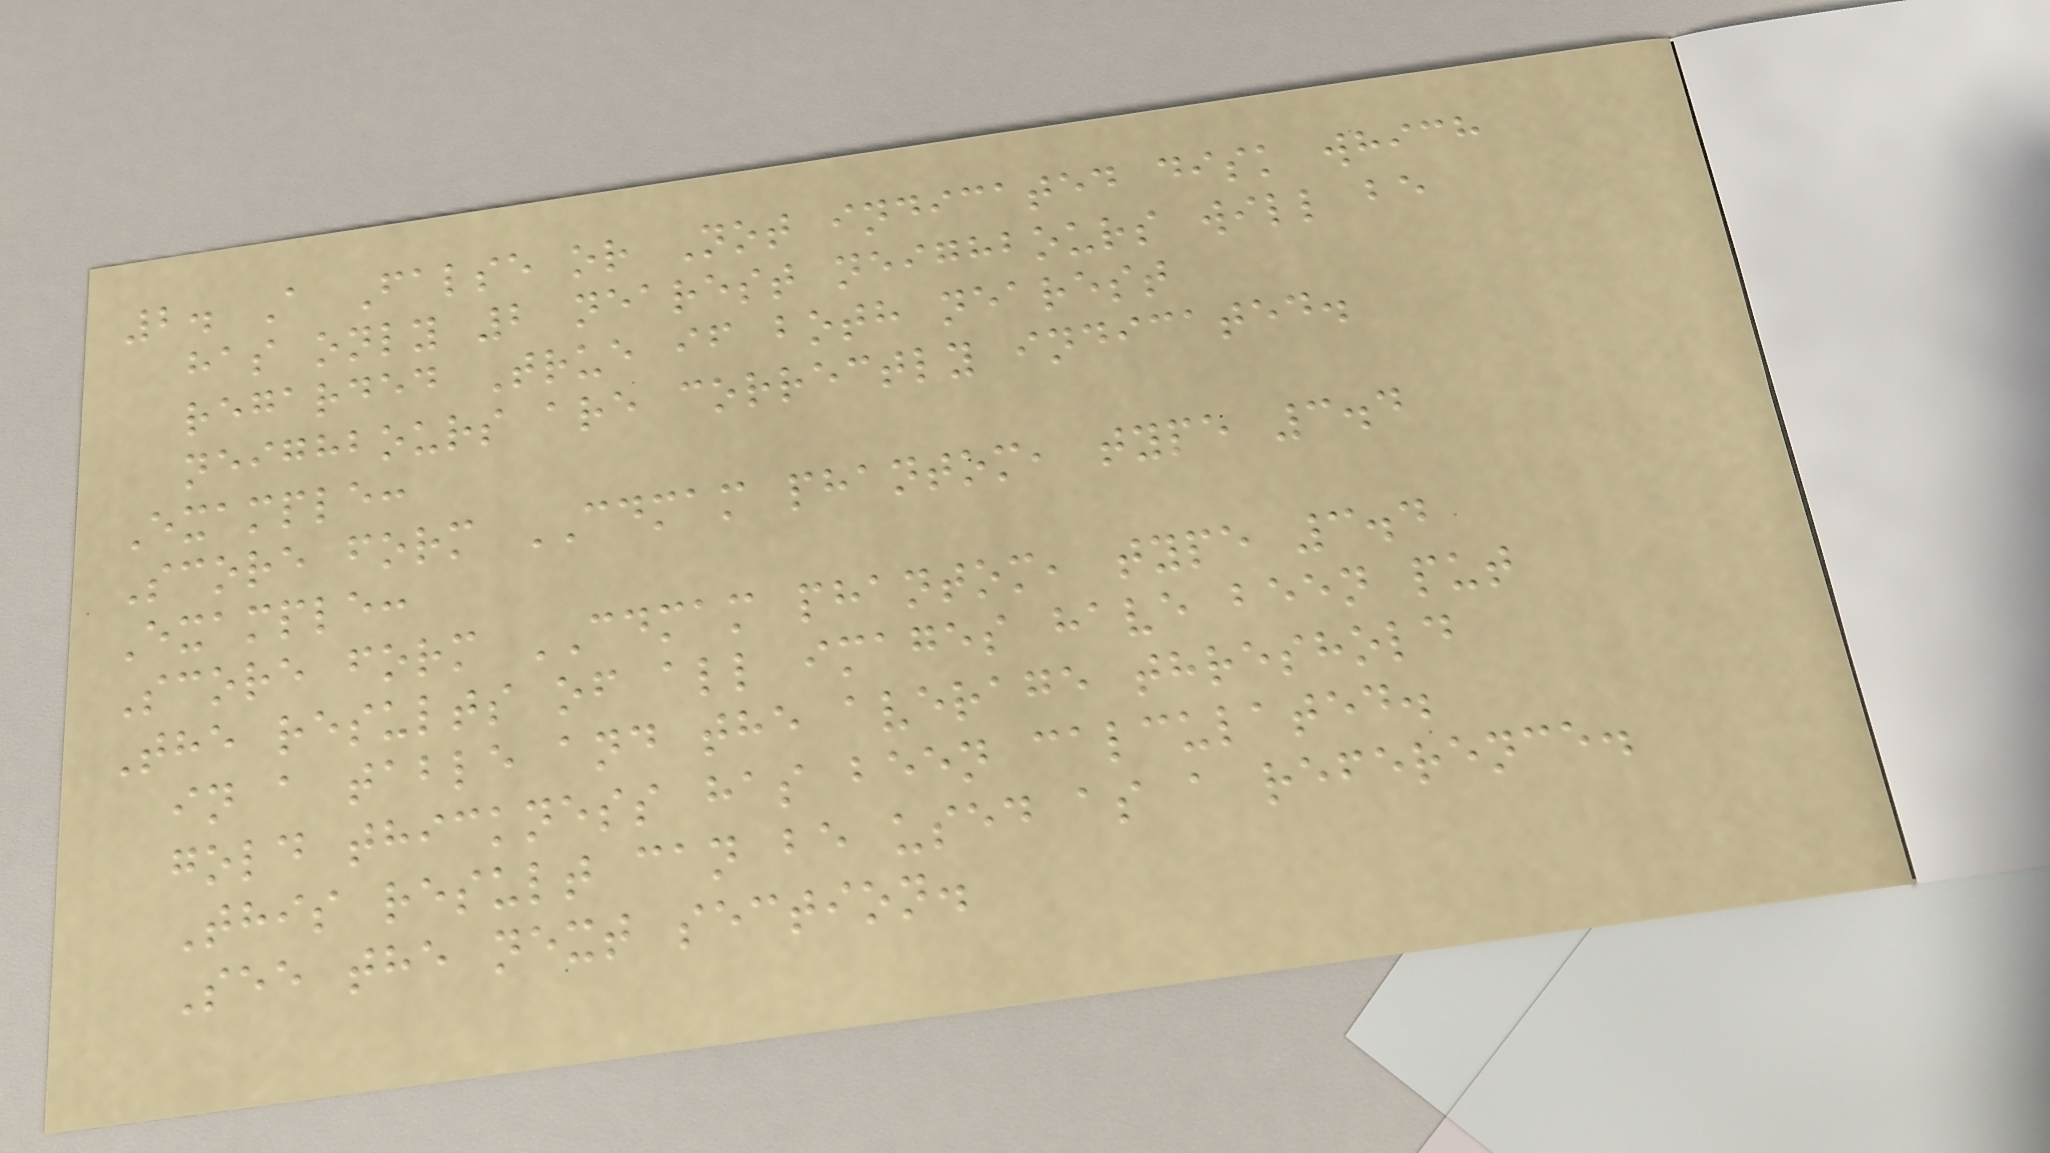2. A False or Not indicated disk which
has only 2 nearest neighbours will be
regarded True if both nearest
neighbours are correctly indicated.
Example:
Score form CDMAM phantom, type 3.4
Example:
Score form CDMAM phantom, type 3.4
The results of all images have been put
in a table and the average threshold
gold thickness has been calculated.
This result can be used as a reference.
See the next section.
